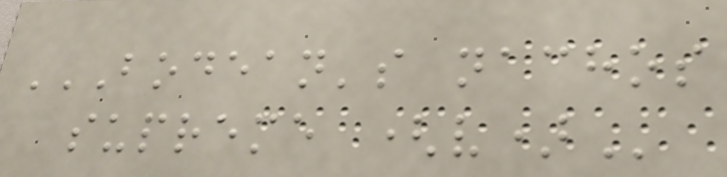BODEAN'S NACHOS
SUPREME (V)
